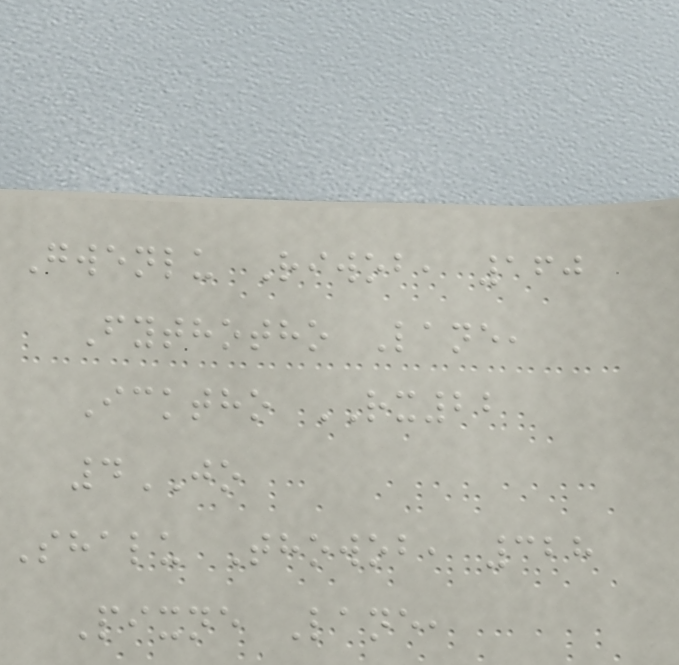Gwenlu Riwob, 160
Fythotho Lane,
Icktho RX22
4JO
Shalu Thowob, 328
Pixne Lane,
